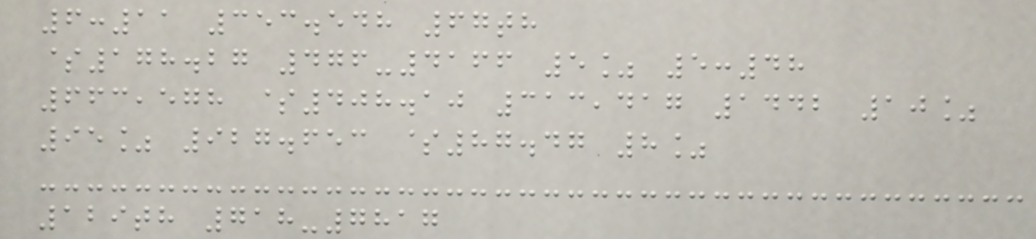6:11 353.548 67th
$178.27 476-4166 5% 5:48
663,578 $408.10 313,417 1442 10%
95% 927.653 $87.47 8%
129th 718-7817
